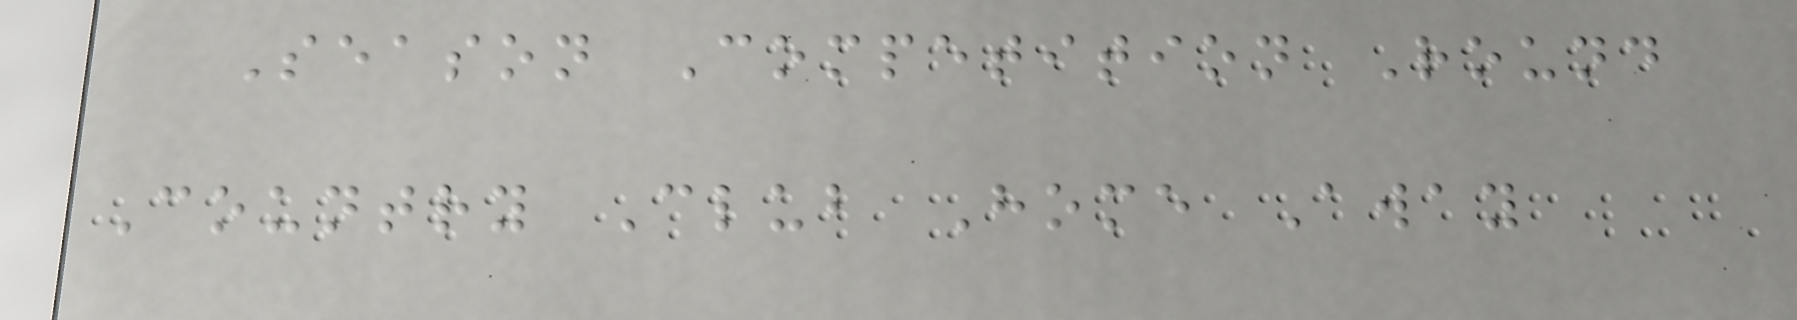Season Competition Round
Country Club Home Away
